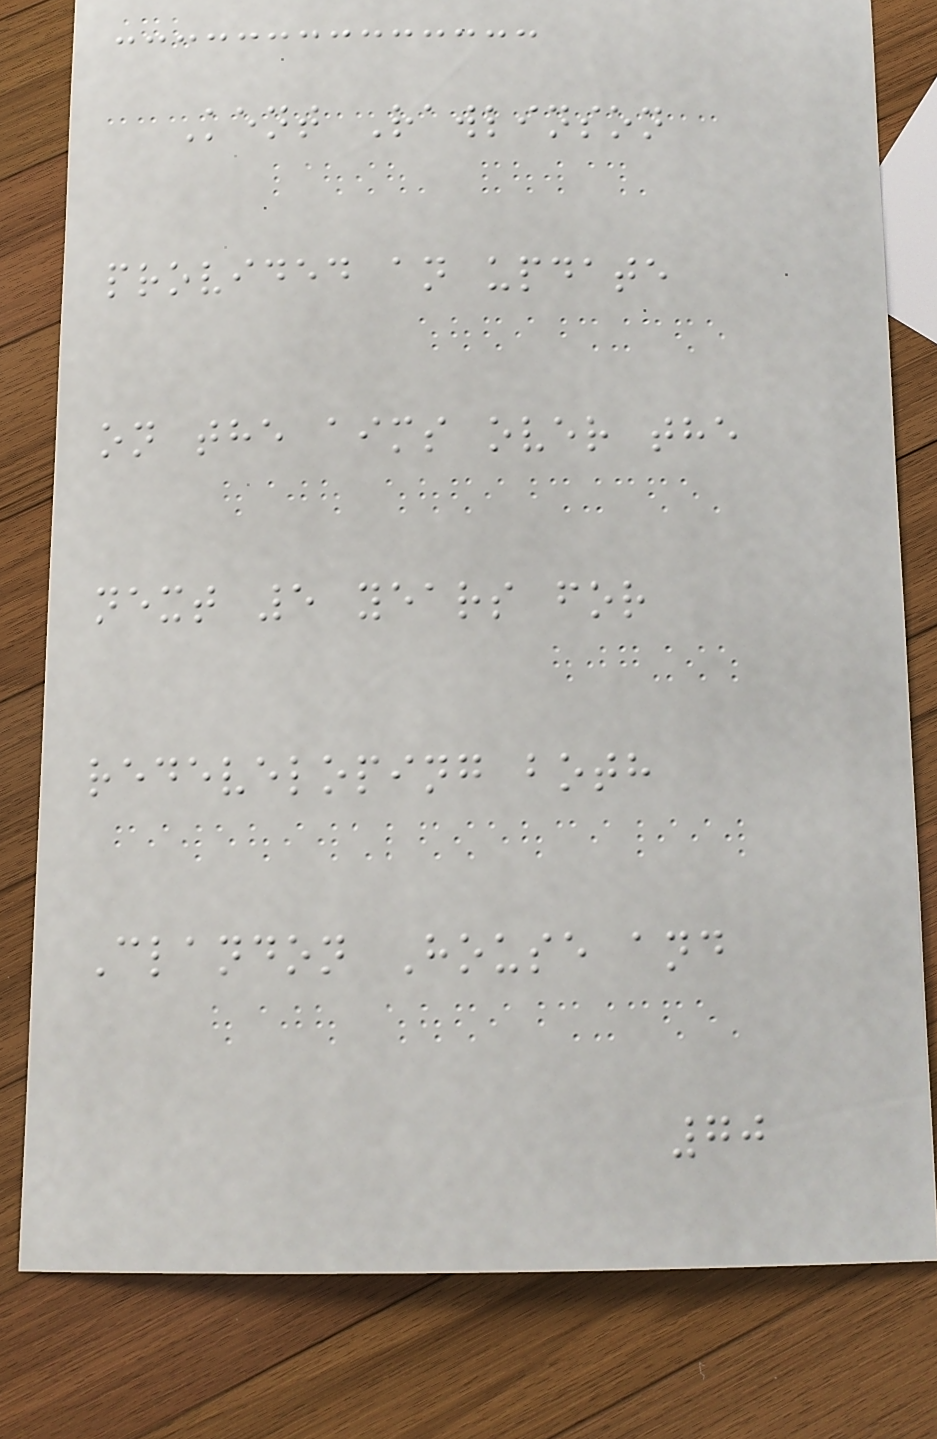Kent Rawlinson
provided an update
on the aims over the
next 5 years for
redeveloping both
Clandon House and
70
